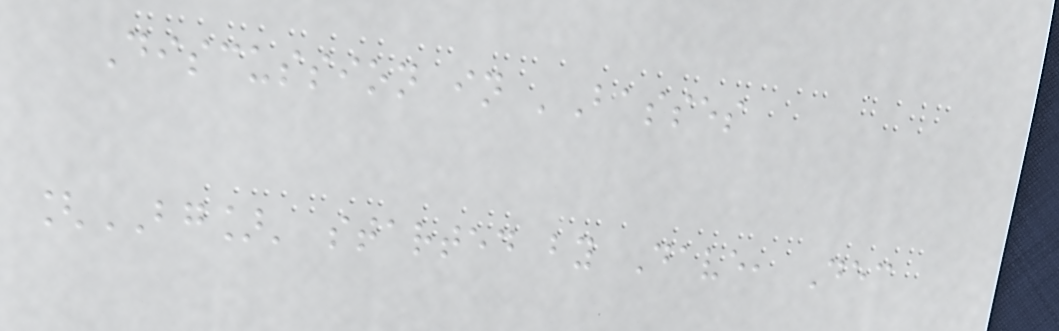Discussion in 'Basses
[BG]' started by Dave, Dec
